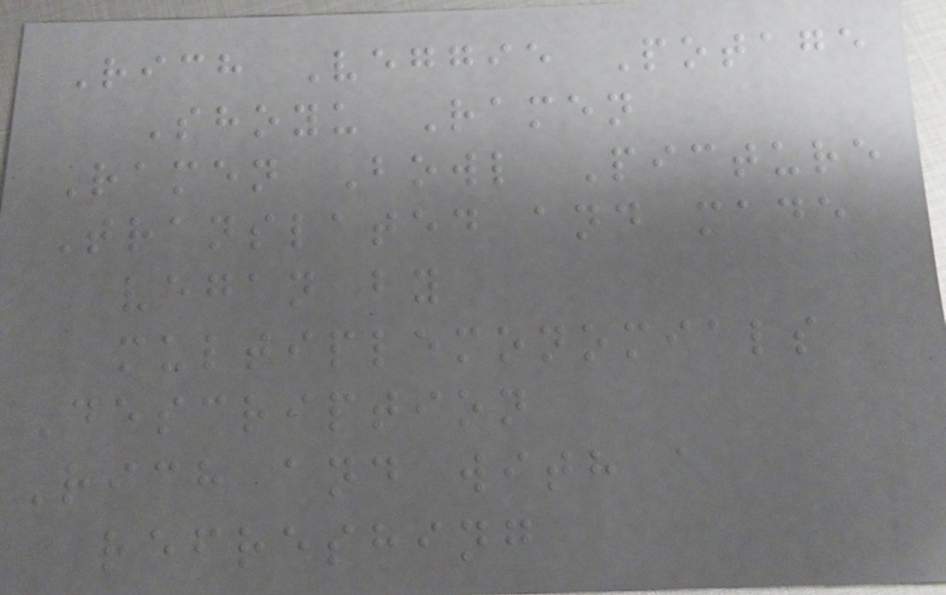Rich Veggie Potage
Shoyu Ramen
Ramen Bowl Picture
Translated and made
vegan by
multiplemonomials
Description
Rich and with a
refreshing
